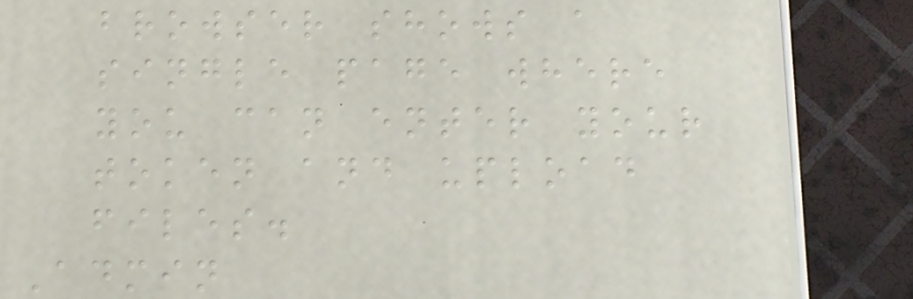browser shows a
single page where
you can enter your
token and upload
files.
Admin
